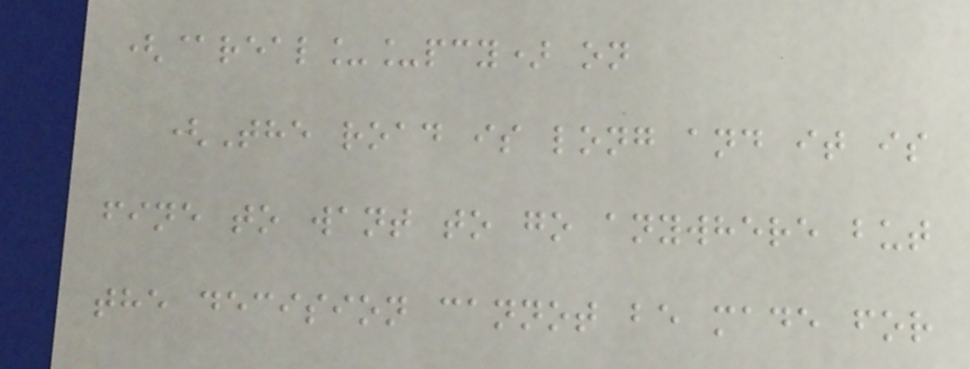(@real__pcy) on
(The road is long and it is
fine to want to go anywhere but
the decision cannot be made for
